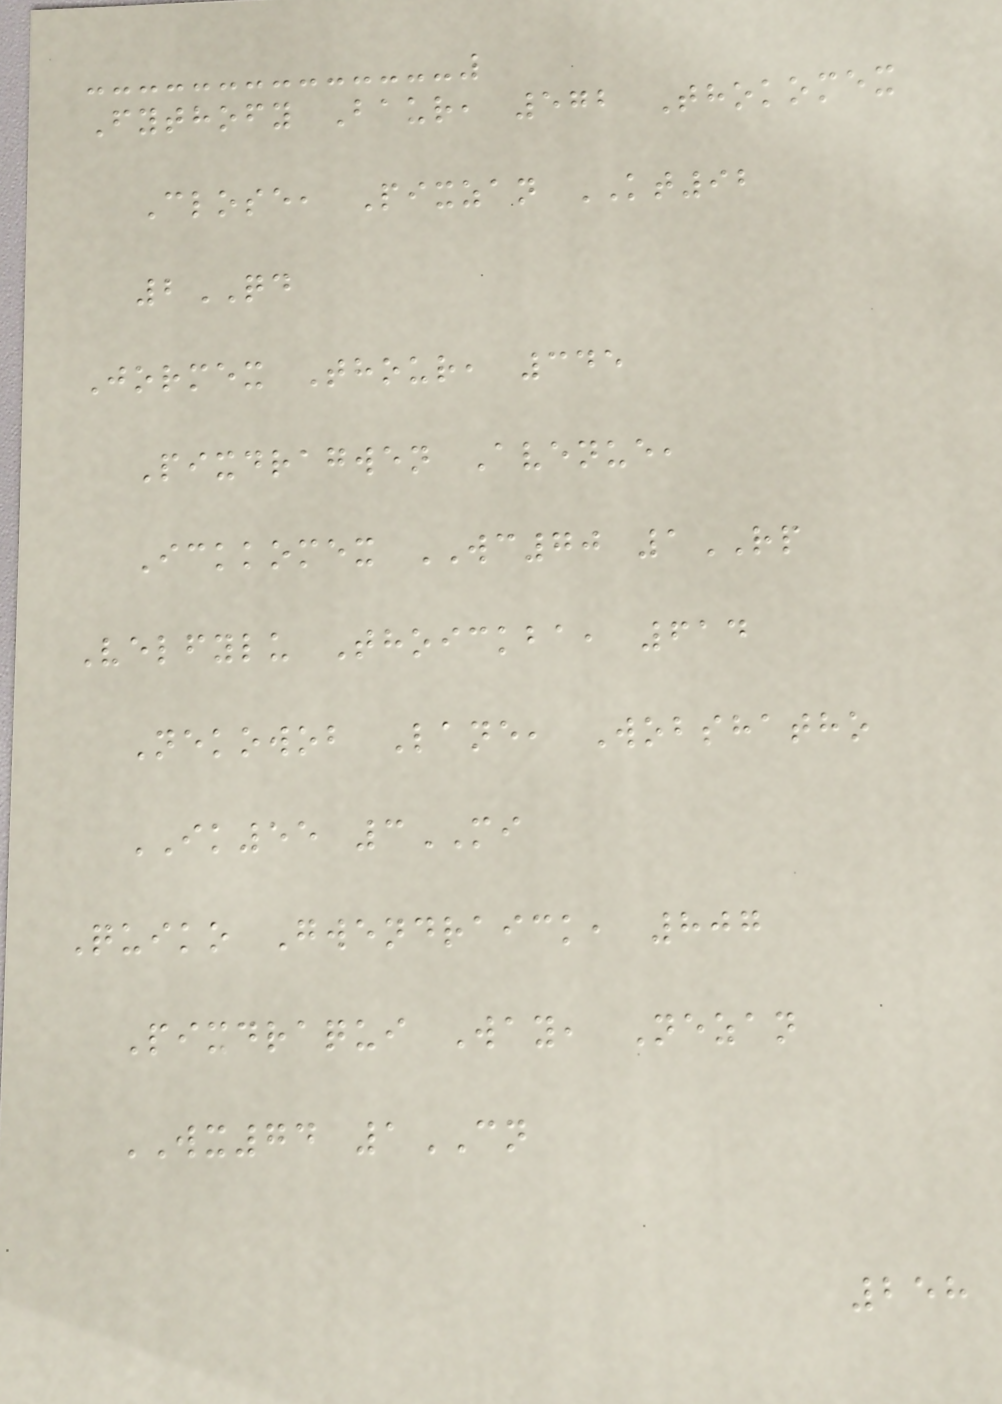Fythofy Baur, 572 Thokomex
Close, Pixzan KT92
2QD
Jormex Thour, 345
Pixdragwen Avenue,
Ickkomex WC70 1RP
Velfylu Thoickba, 614
Nekowob Lane, Wobshatho
IK55 3MI
Quiko Gwendraick, 807
Pixdraqui Way, Nezan
WX74 1CN
258
